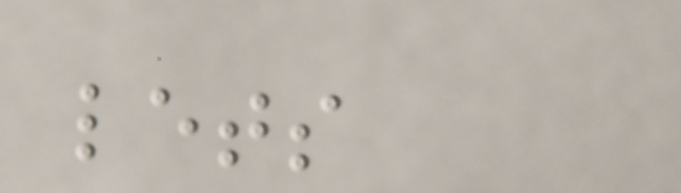lets
